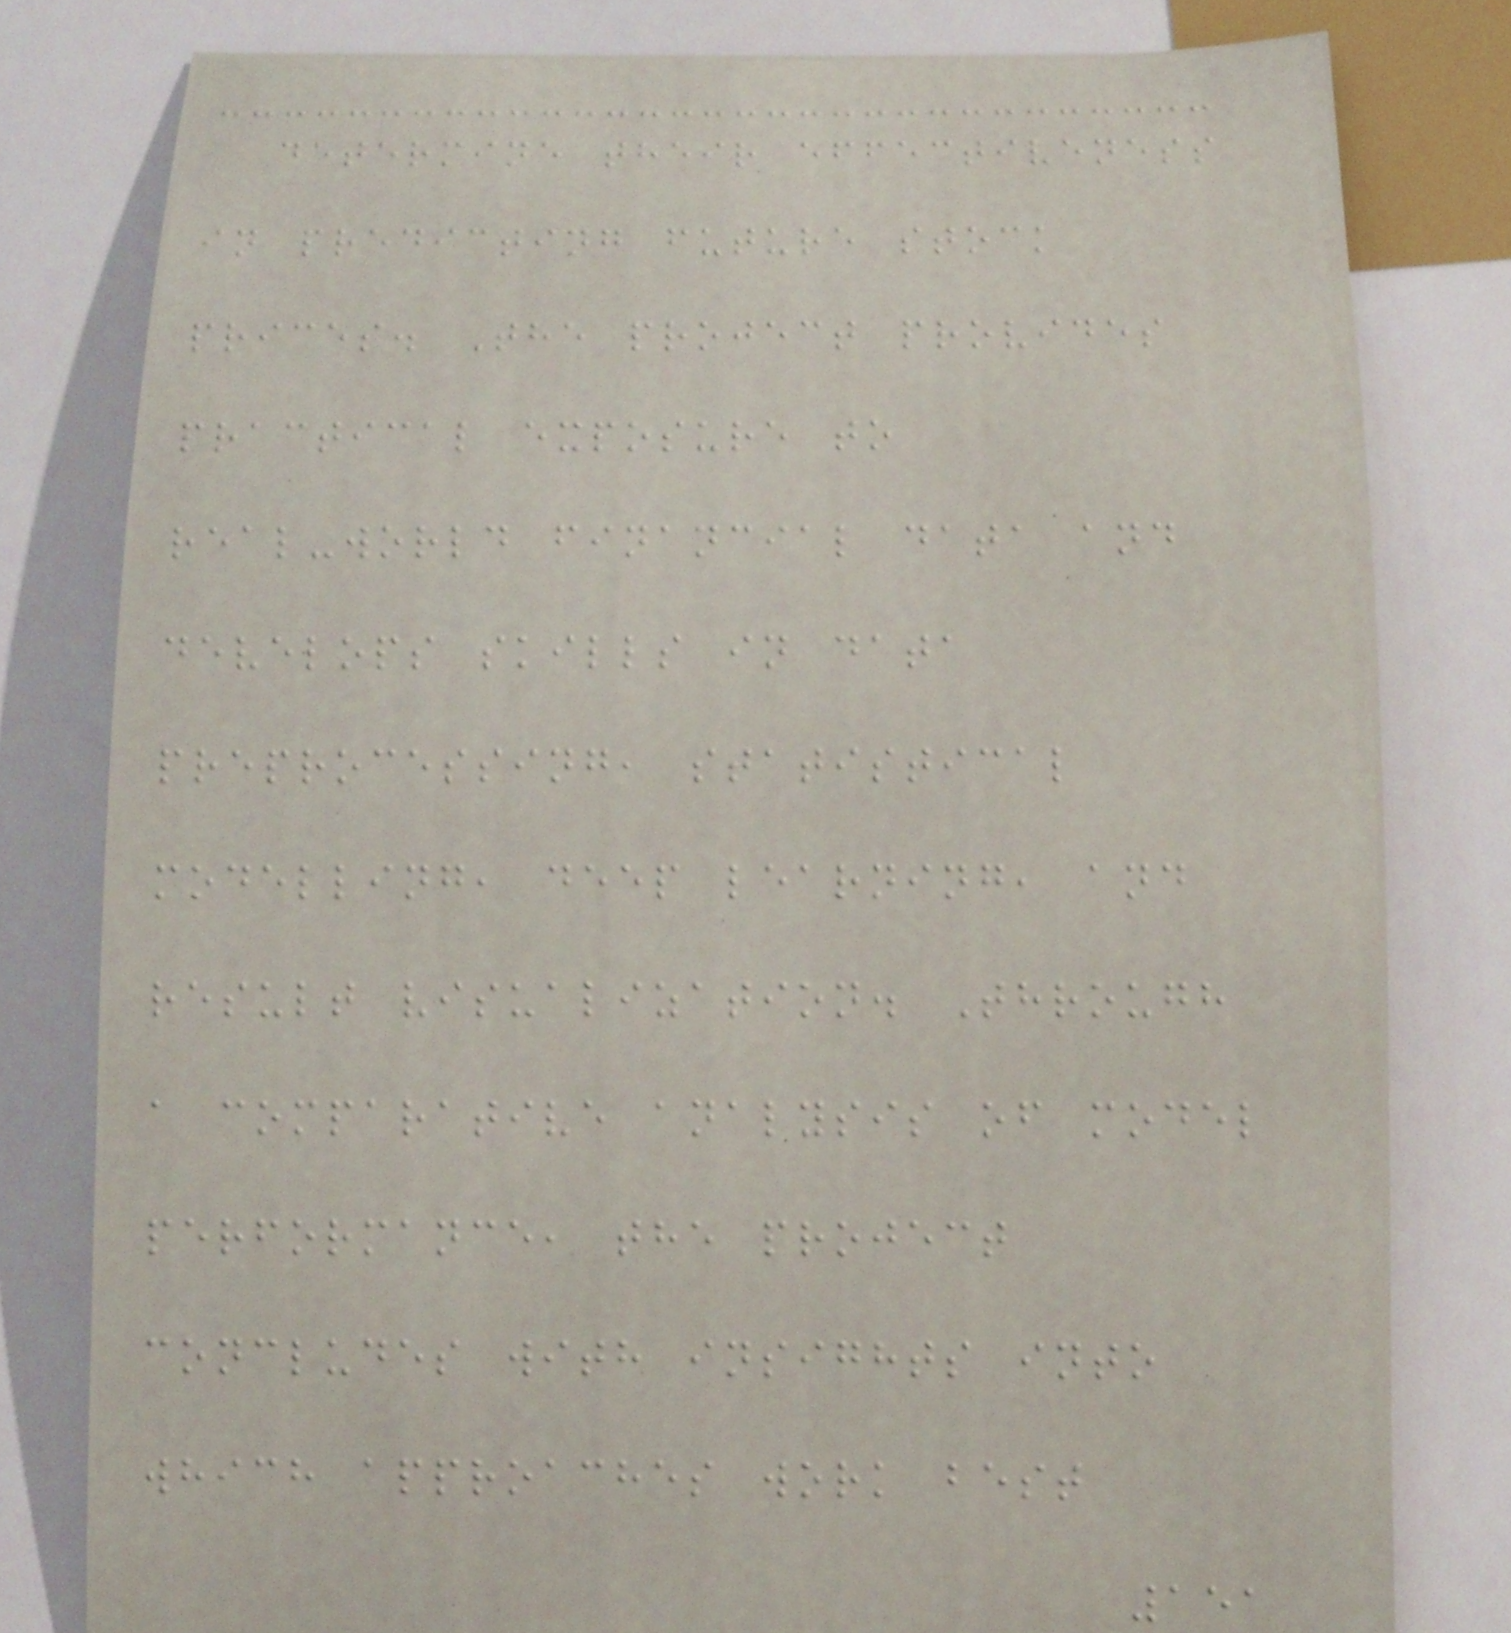determine their effectiveness
in predicting future stock
prices. The project provides
practical exposure to
real-world financial data and
develops skills in data
preprocessing, statistical
modelling, deep learning, and
result visualization. Through
a comparative analysis of model
performance, the project
concludes with insights into
which approaches work best
151
